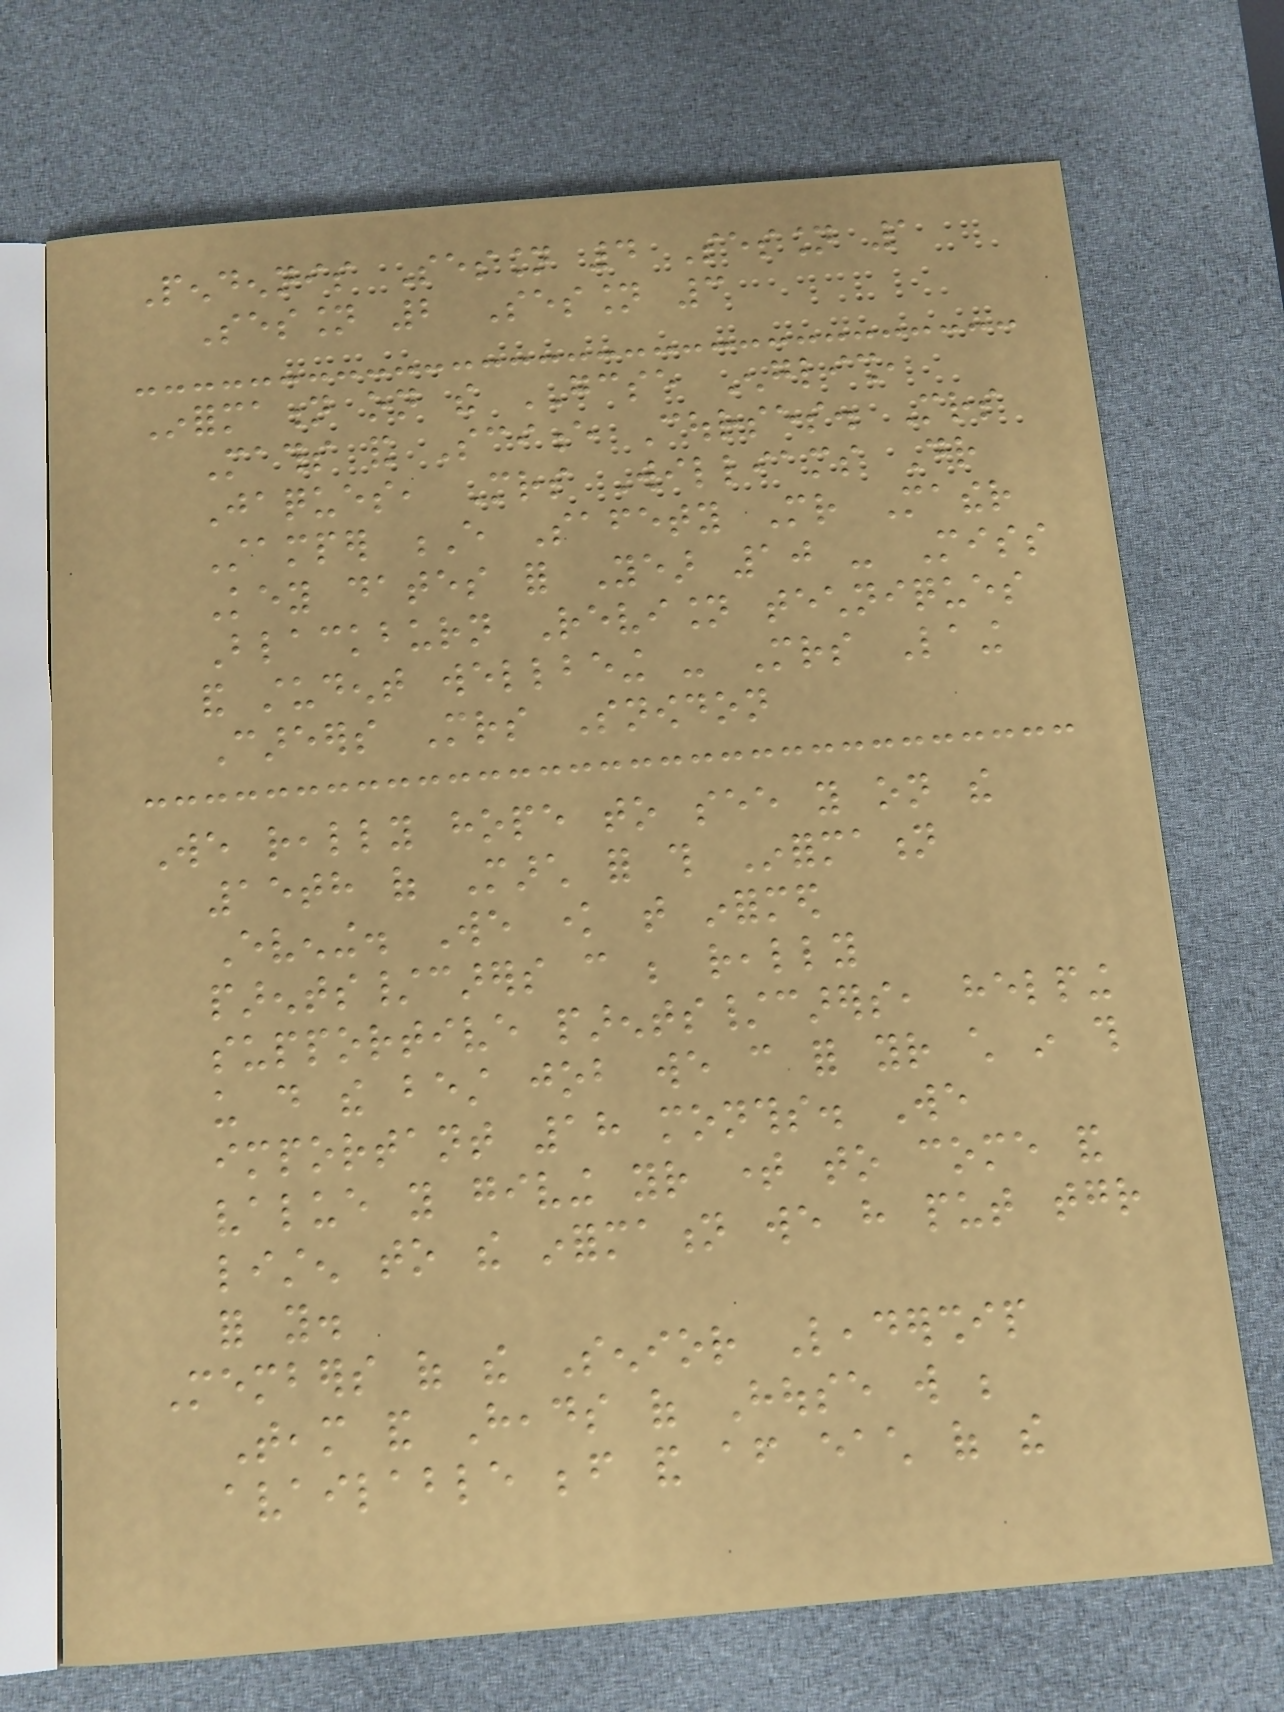Pendennis Session 4 Session 1
Session 2 Session 3
Information on the GCSE English,
Maths and Science Courses. Mrs
Jaques, Mrs Williams Dr
Stamper E Safety Mr Mather
Key dates for Year 10 - Miss
Blackburn Revision techniques
and student wellbeing - Mrs Laing
Careers Mrs Snowdon
We really hope to see you on the
15th of March for this Information
Evening. We know that informed
parents/carers can be really
supportive parents/carers, helping
us do the best job we can for your child in this
important 18 months. We
value you giving your time to come and
listen to the information we have put together
for you.
Members of the Senior Leadership
Team and Heads of House will be
available before and after each of the
